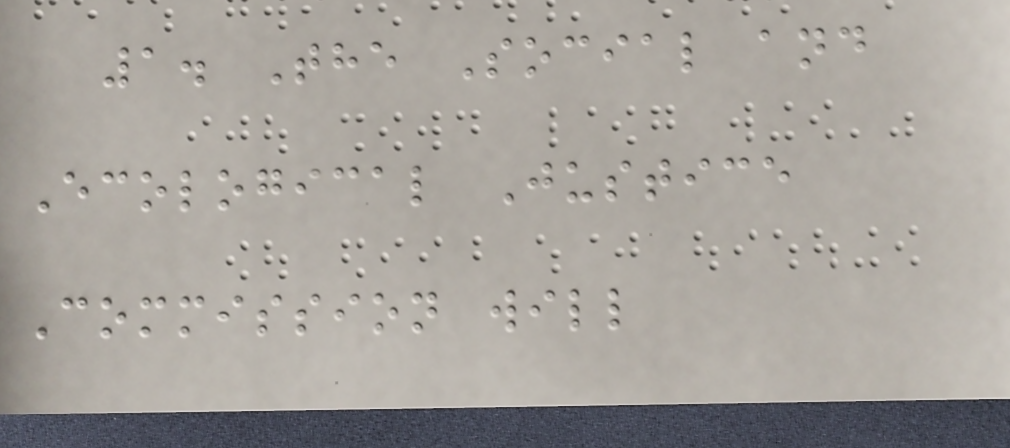1. The Social and
Ecological Justice
Commission will
